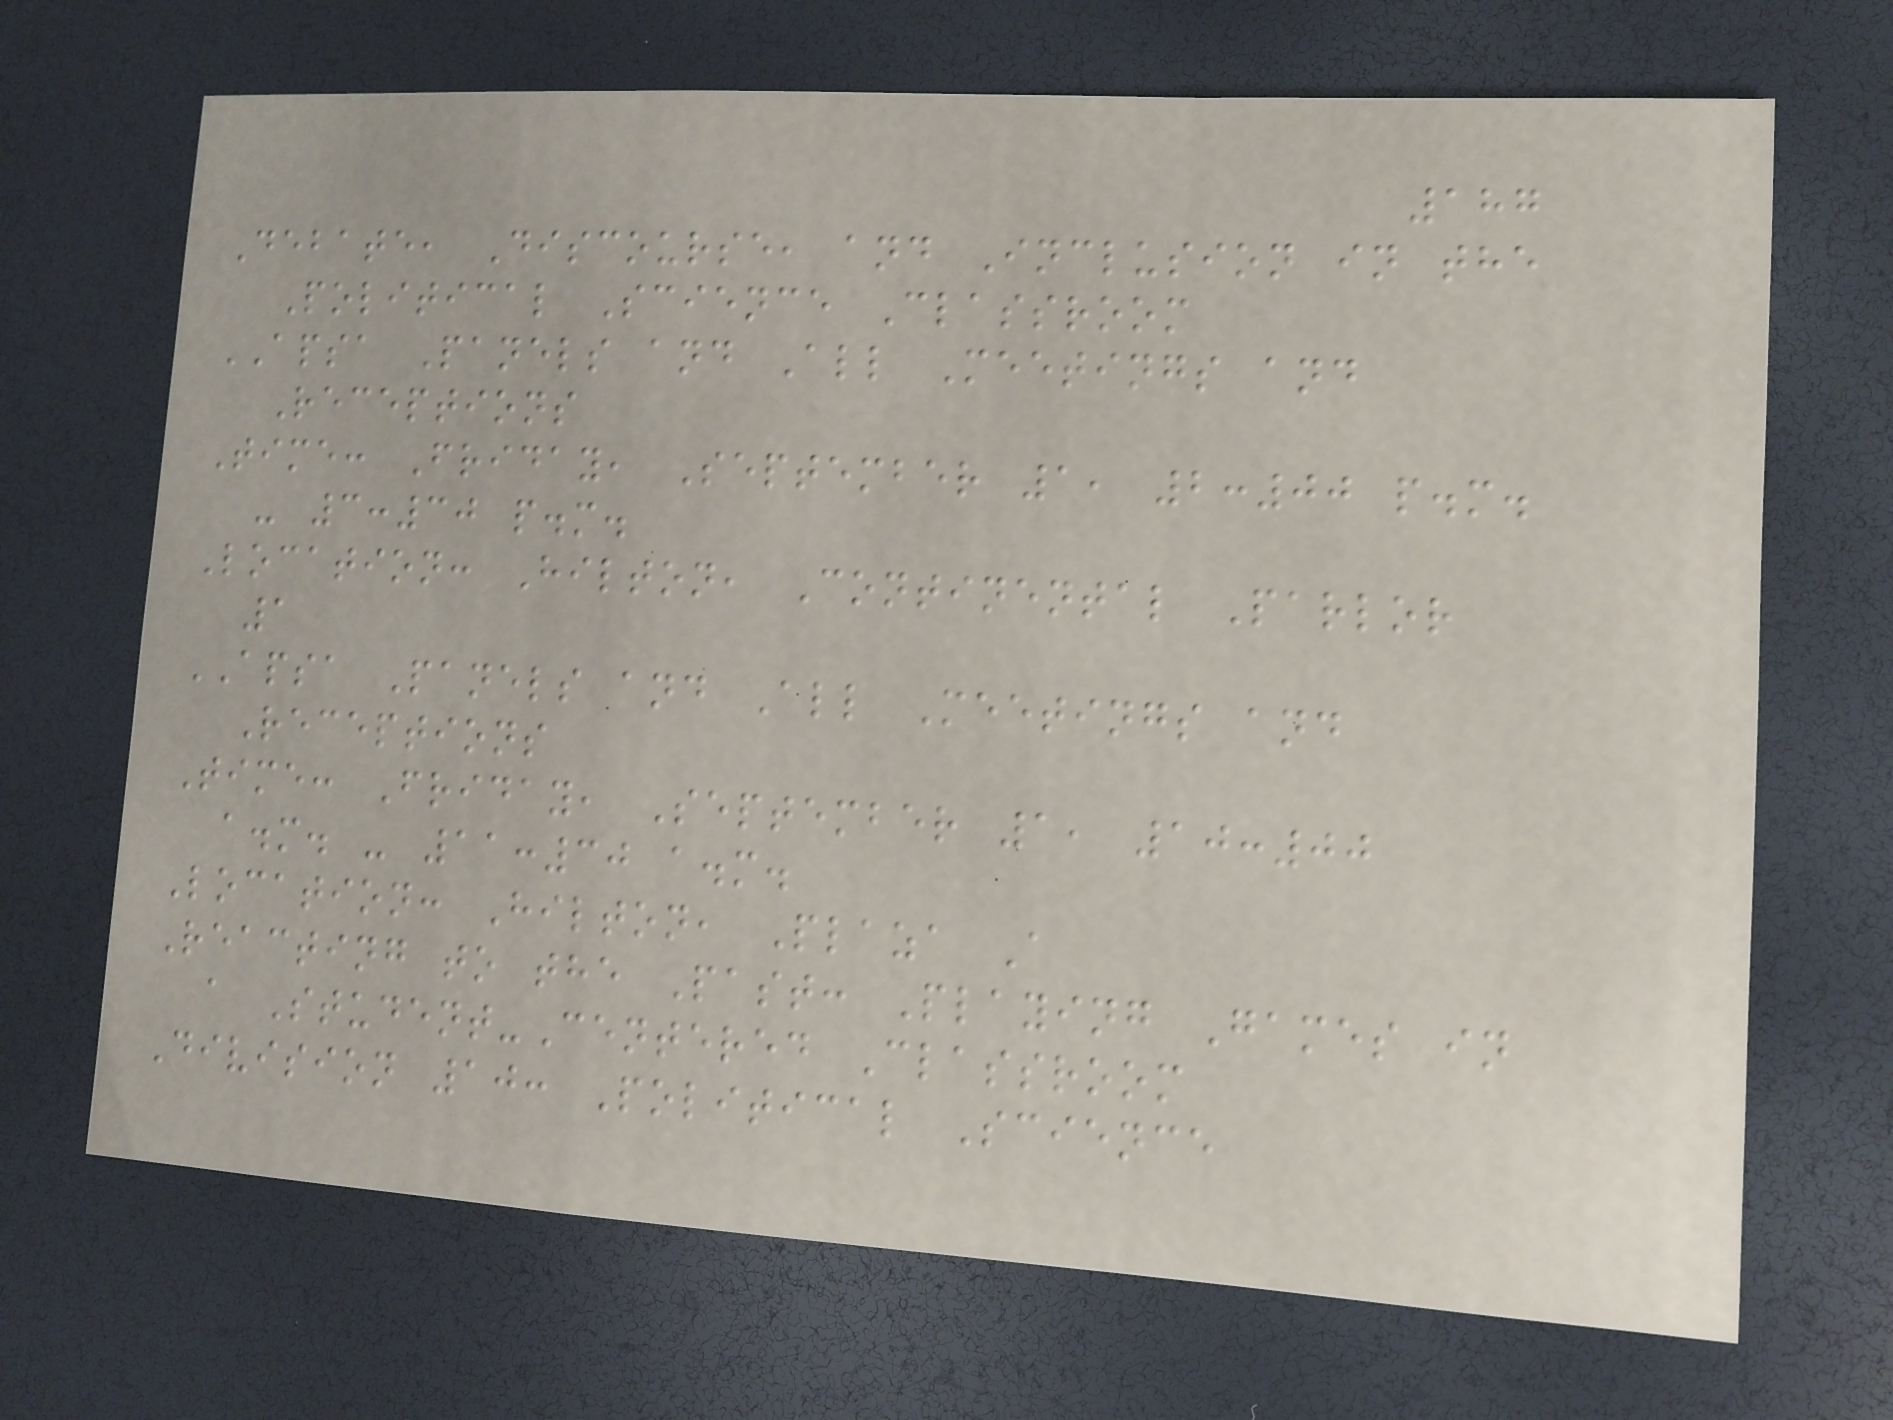187
Debate, Discourse, and Inclusion in the
Political Science Classroom
APSA Panels and All Meetings and
Receptions
Time: Friday, September 1, 2:00 p.m.
- 3:30 p.m.
Location: Hilton, Continental Parlor
1
APSA Panels and All Meetings and
Receptions
Time: Friday, September 1, 10:00
a.m. - 11:30 a.m.
Location: Hilton, Plaza A
Reacting to the Past: Playing Games in
a Student-Centered Classroom
Division 10: Political Science
